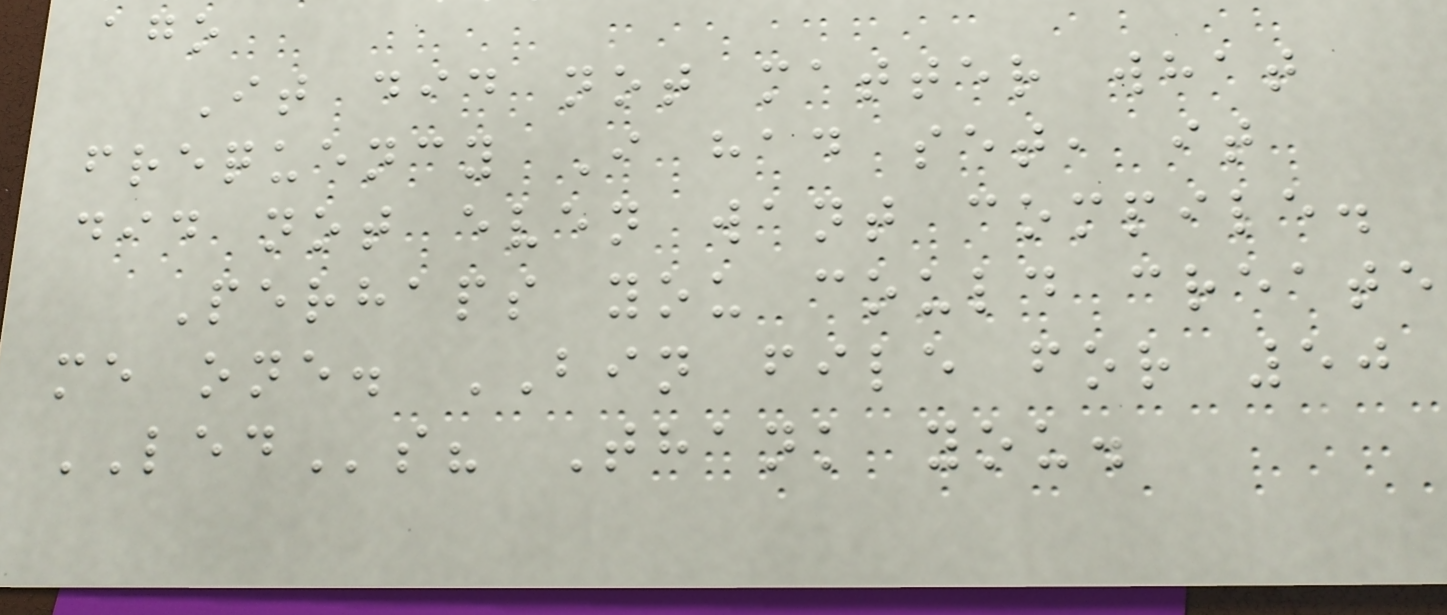ago
It did not matter what
frequency I had set, it
did not even want compile.
Perhaps you could create
me one. BIN file for 50
LEDs? Thank you.
